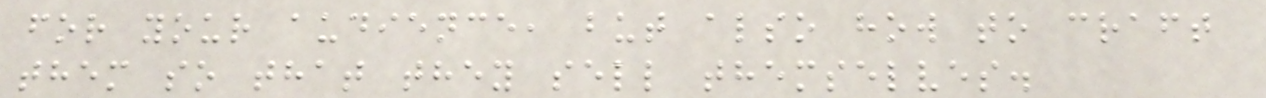for your audience, but also how to craft
them so that they sell themselves.
